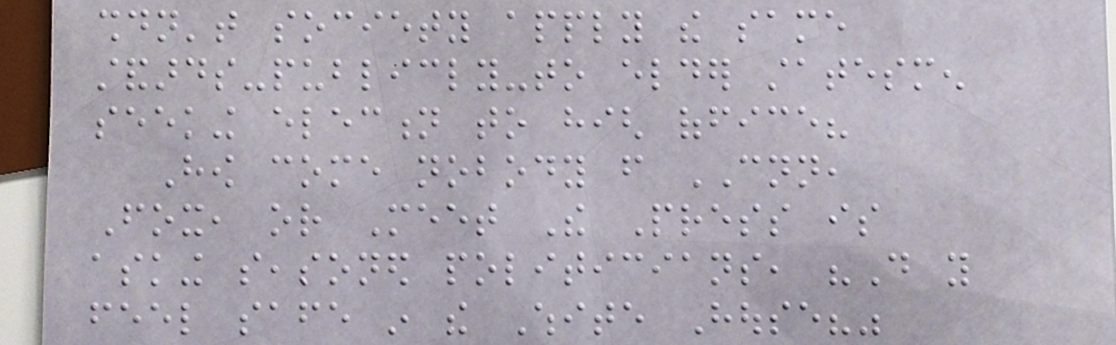shouldn't society apply the same
standards-publicly-to elder statesmen
seeking election to high office?
How come nobody from CNN,
Fox, or Meet The Press is
asking seasoned politicians, "Do you
feel safe in the White House?"
